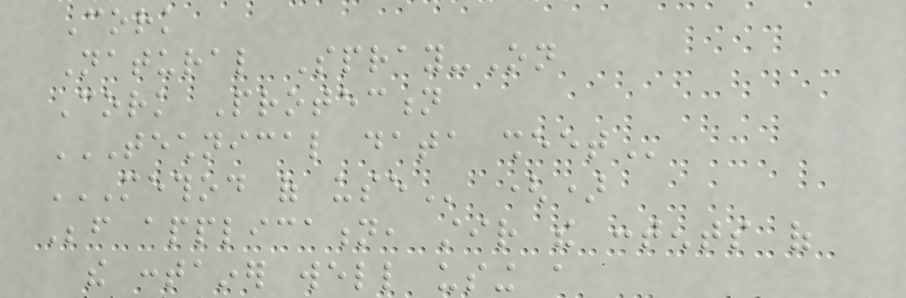Cork
Natural Spray-On
Cork Protection
TECHNICAL DATA SHEET
METHOD OF USE ()
Before application, stir the contents of
the container well using a
